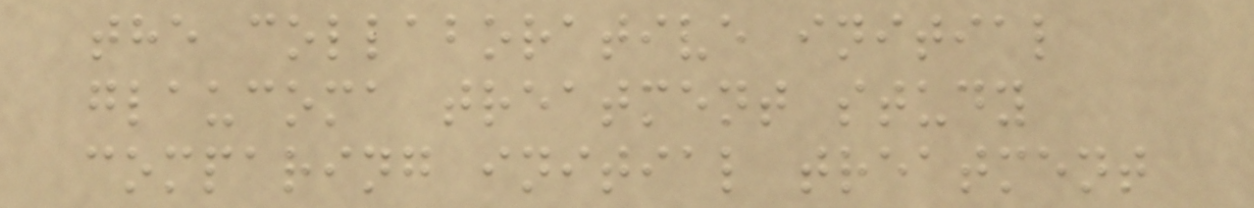the collaborative initial
glaucoma treatment study
comparing initial treatment
